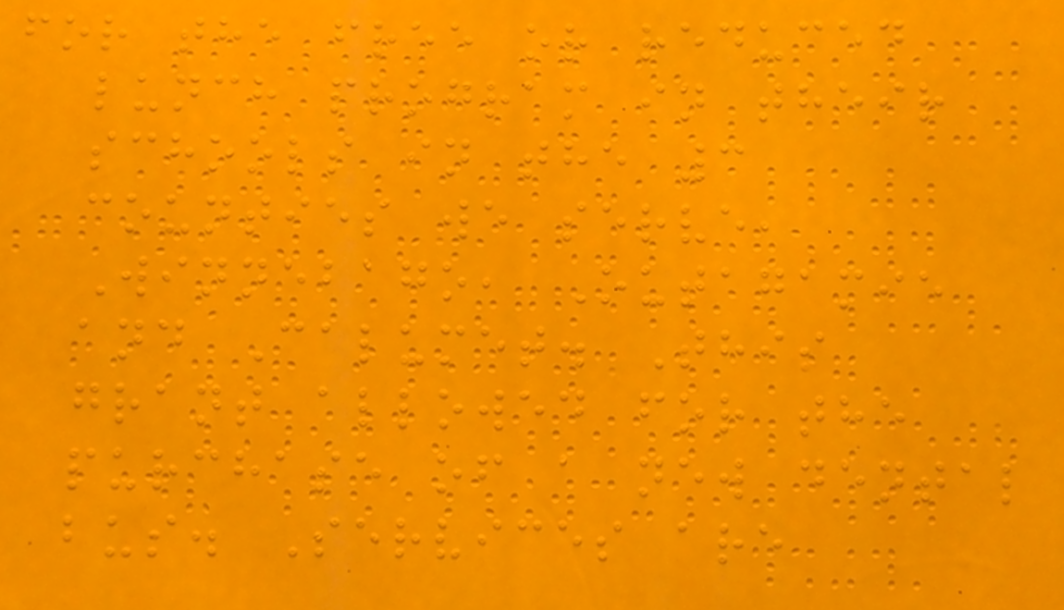for the free or reduced
lunch program in their
schools in the 3
counties we serve,
Winnebago, Outagamie
and Calumet. This
grant allowed for the
purchase of a new dental
bus. Services are
